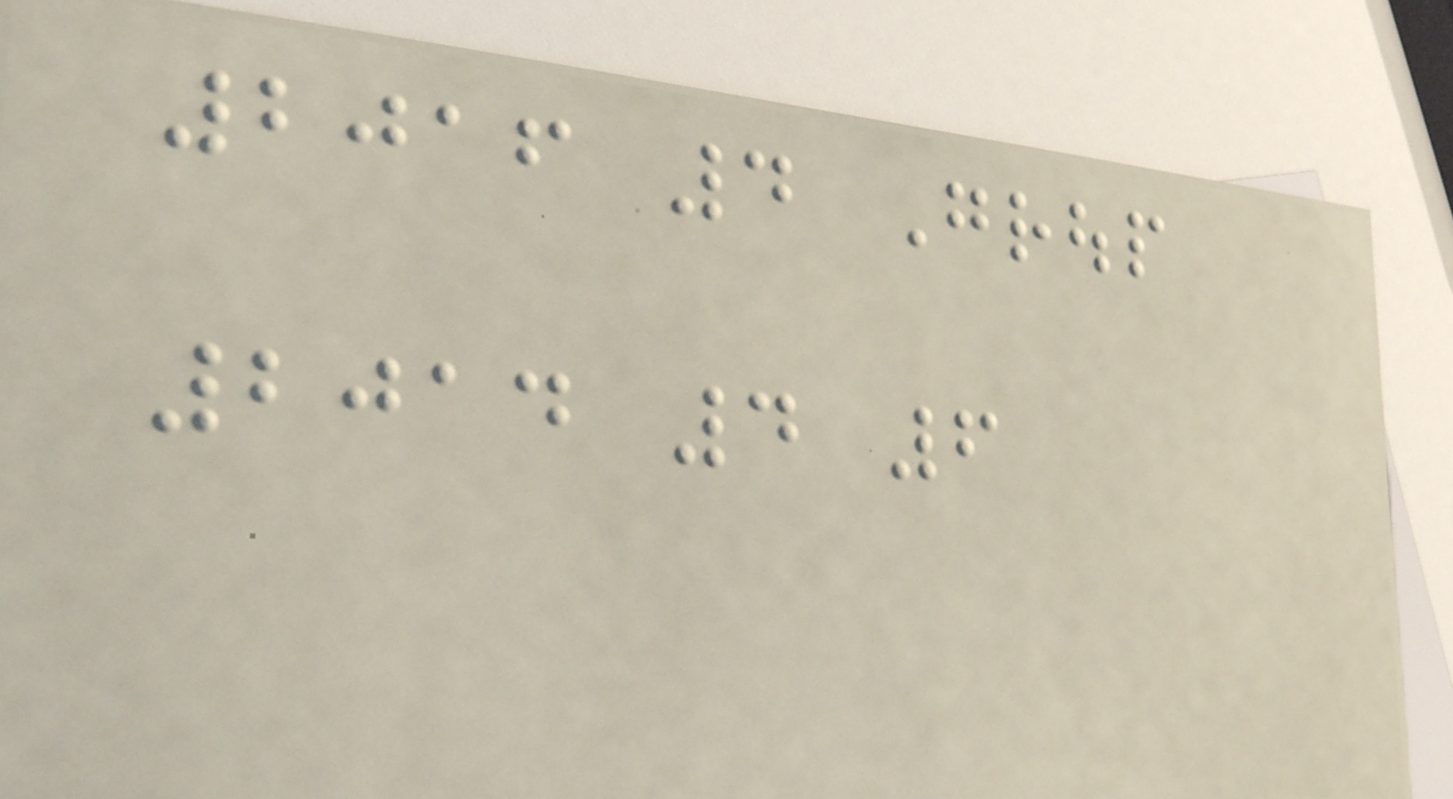2016 4 Group
2014 4 6
